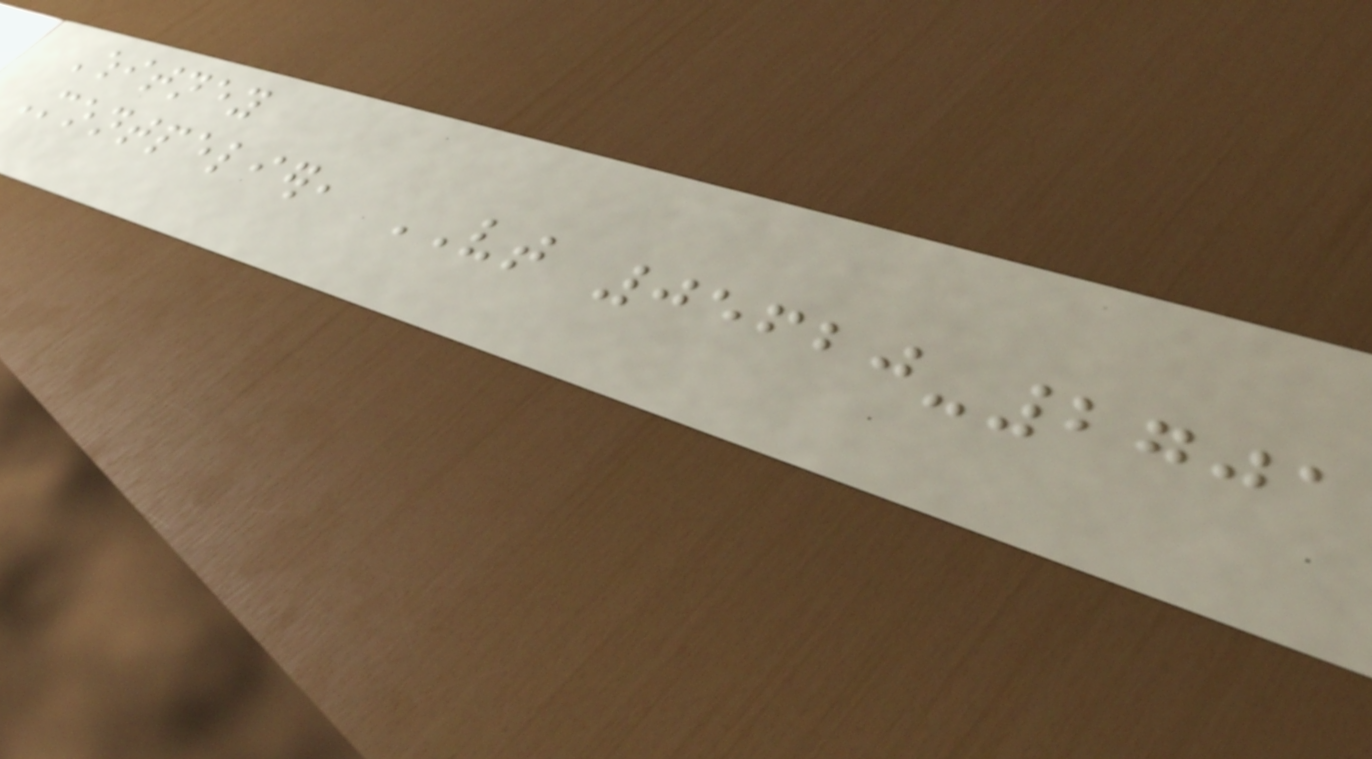Whitney
Montpelier, VT 05620-2701
